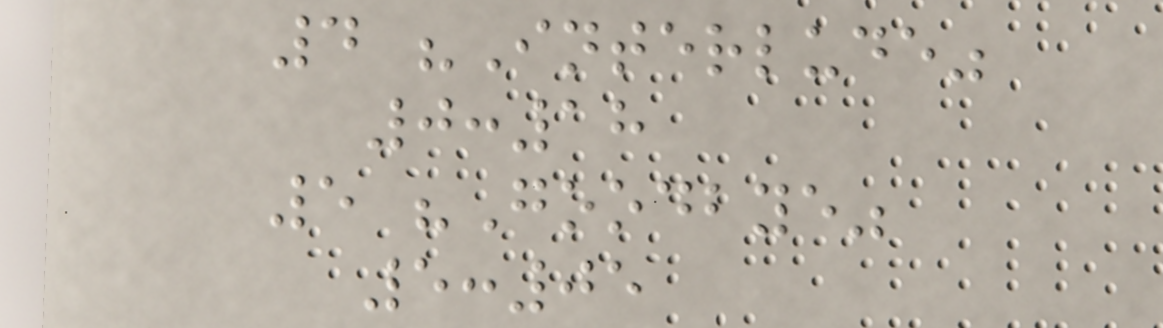4 "Interlude"
0:18
5 "Goodbye"
5:05
